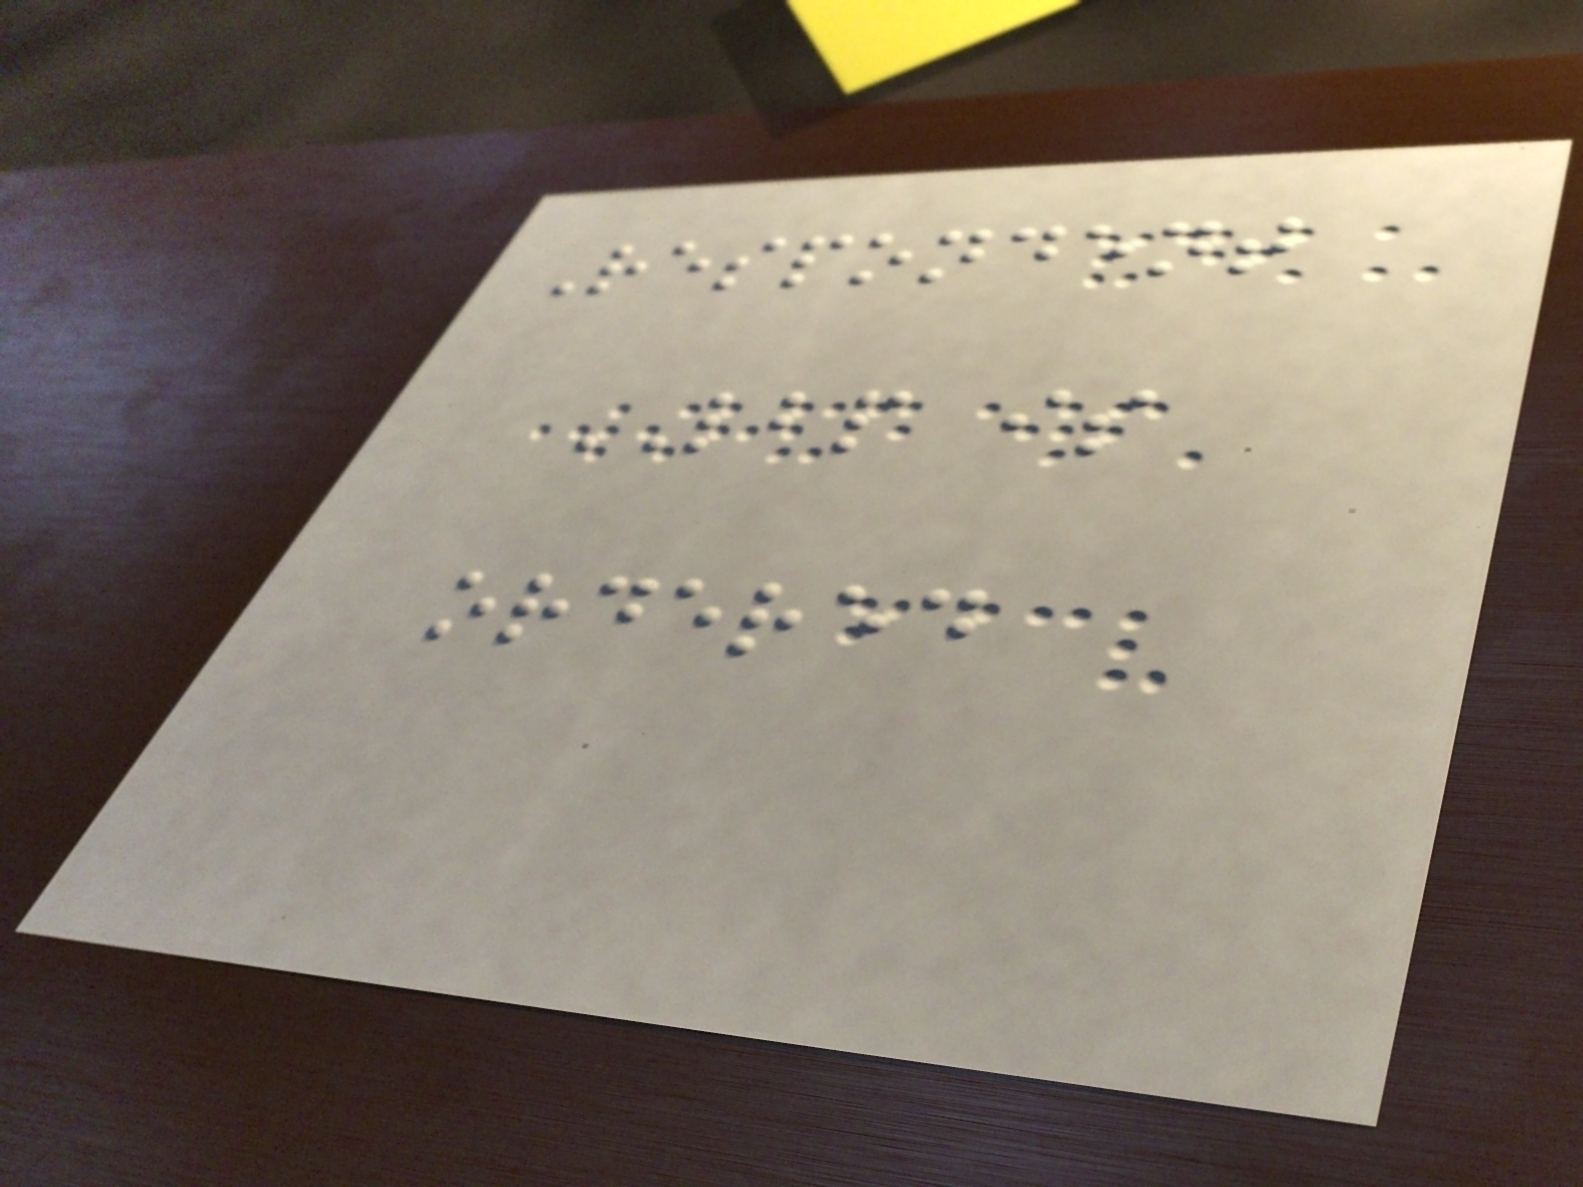Respondent
LBP is
ordered
